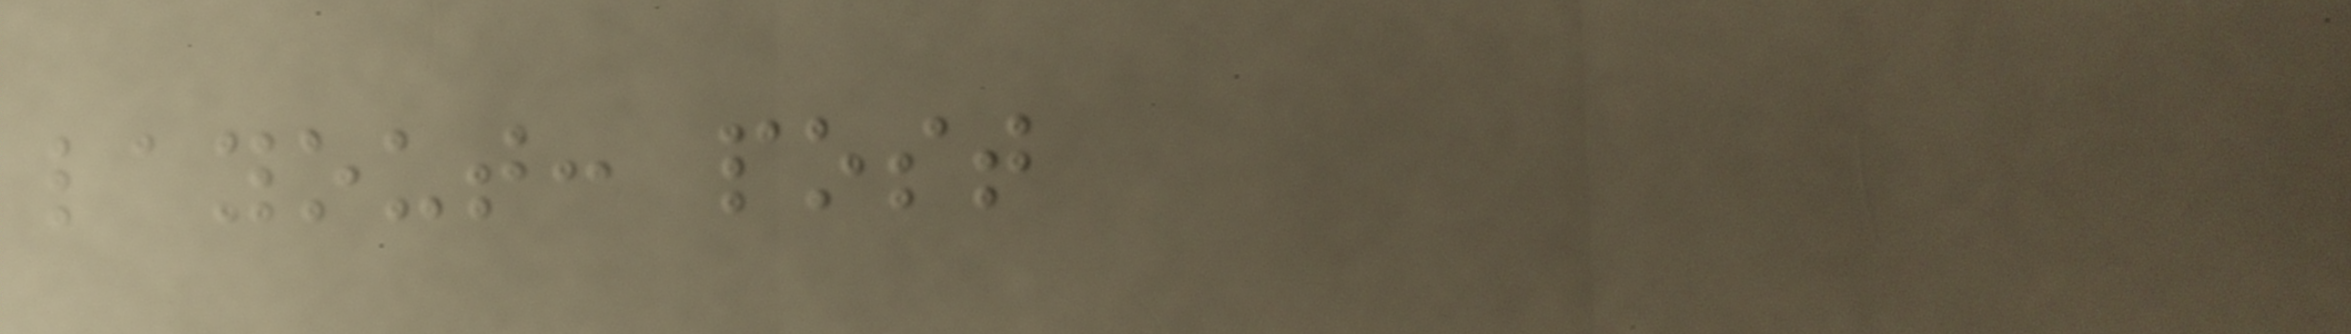layout: post
